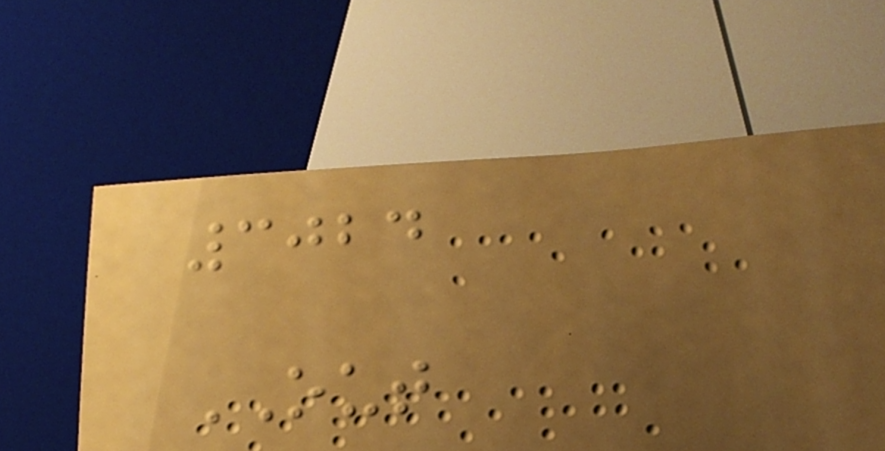3024
OUT
